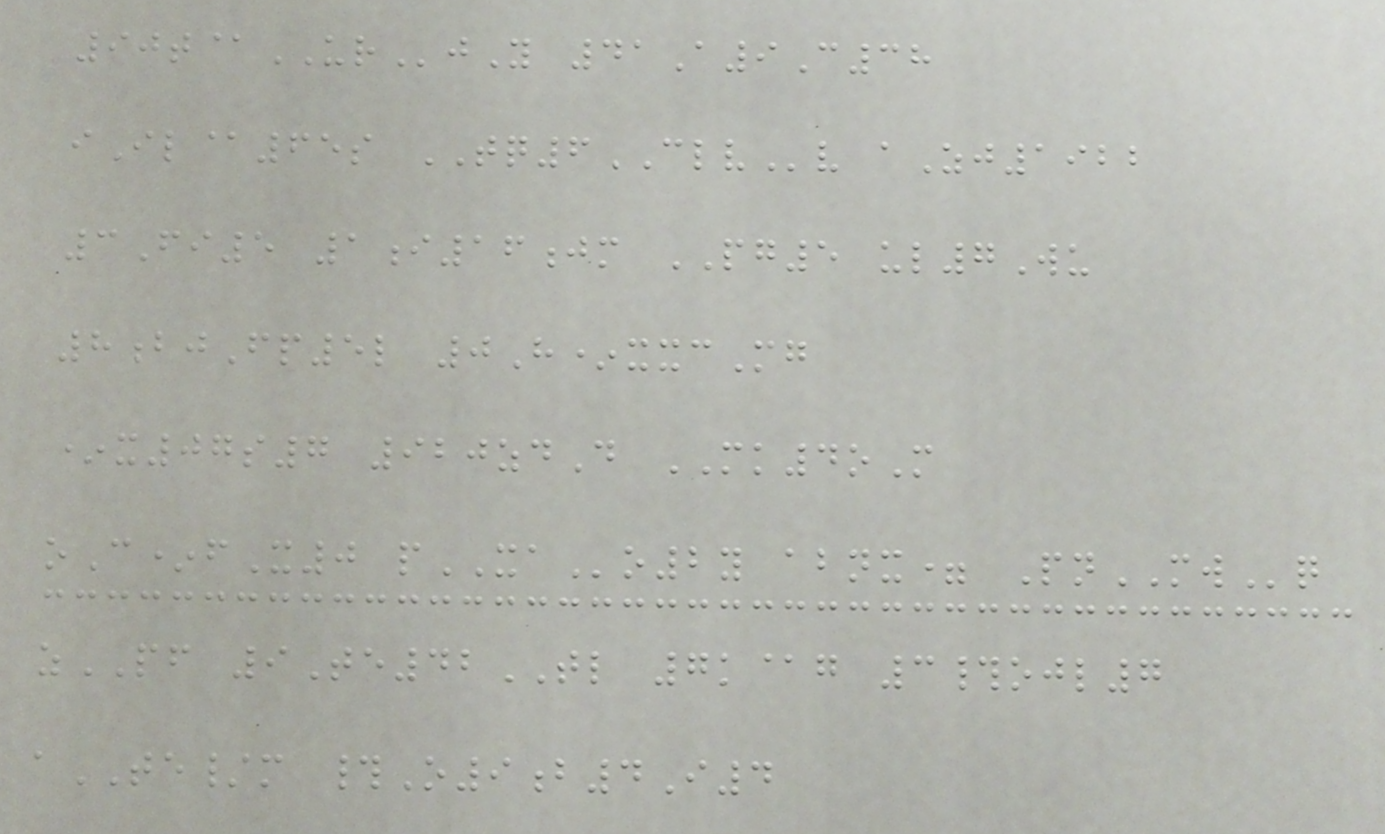90t@URjY 41A9C38
iIl@65s TQ6CLVv aZj1922
3Fi5 1i16jm PG5 ul7Wu
8bjFp5l 0H*xxcMg
*x07s7 920zdD MK4oM
oC*fX0 pXAo2y abnx= PnMWq
zPF 9Te42TL 7k@g 3#ojl7
aTE/m #O9b4I4
